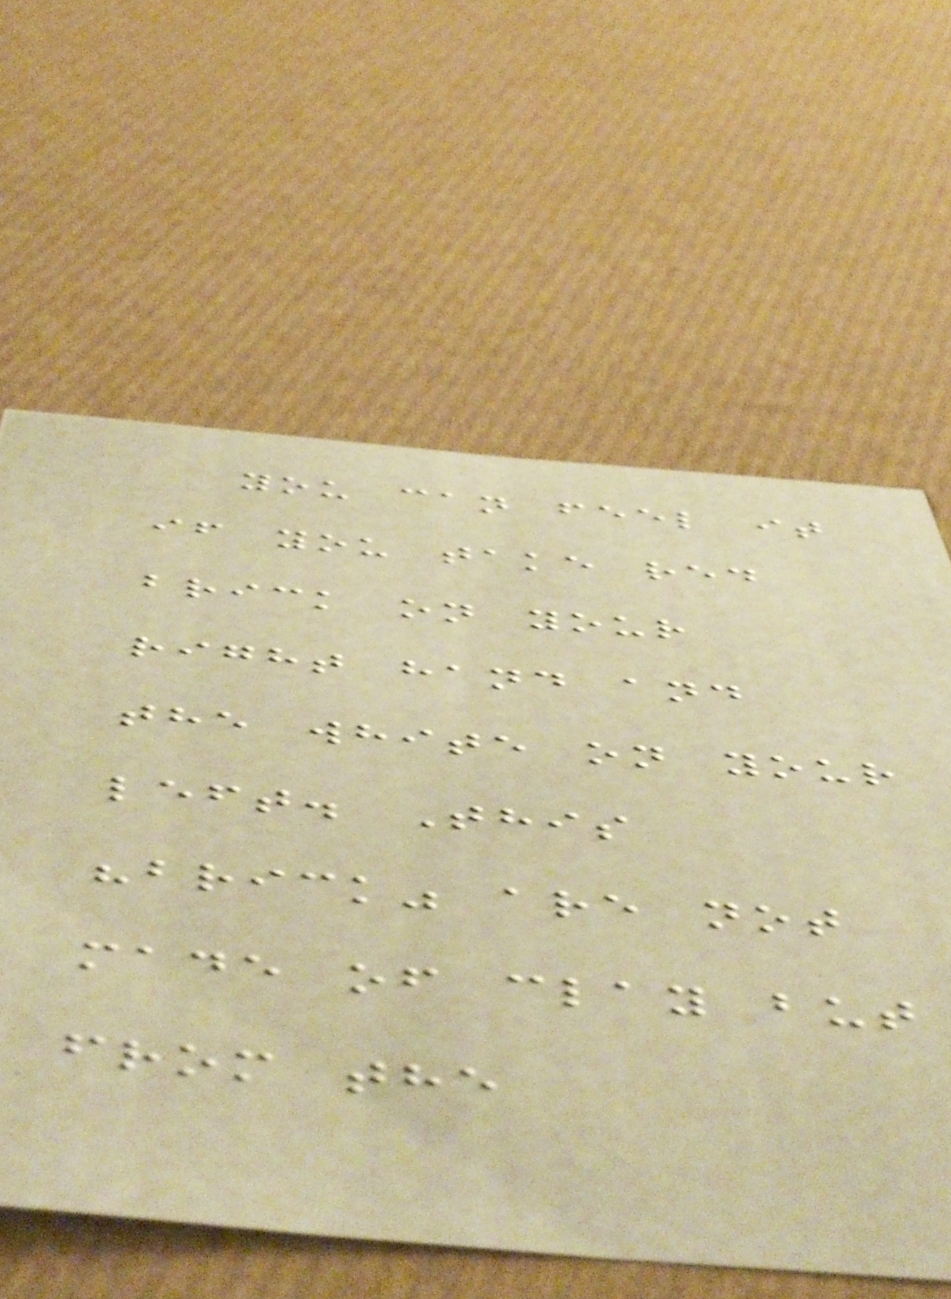you can feel it
if you take red
brick on your
right hand and
the white on your
left. This
"brick" are not
made of clay but
from the
